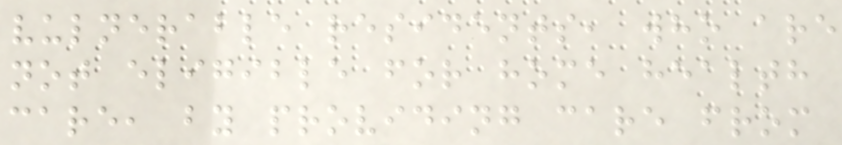vulnerable residents, who are
not eligible for home health
care, by providing care from
